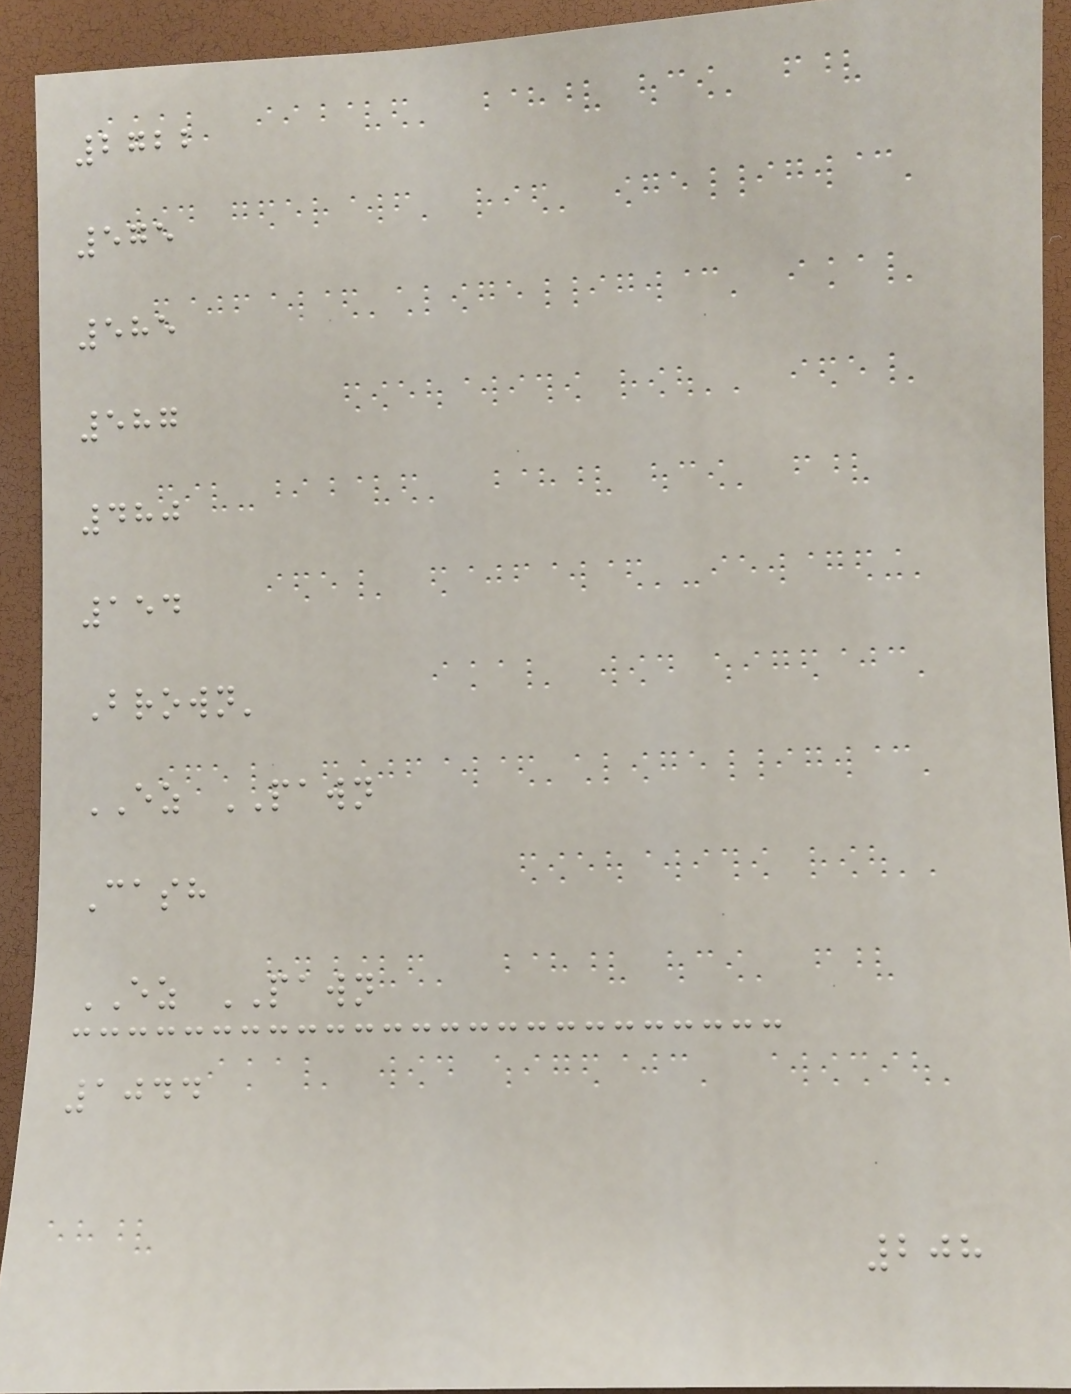2722
575
585
587
480
154
Brown'
EZ PAWN
Cash
EZ PAWN
1044
208
